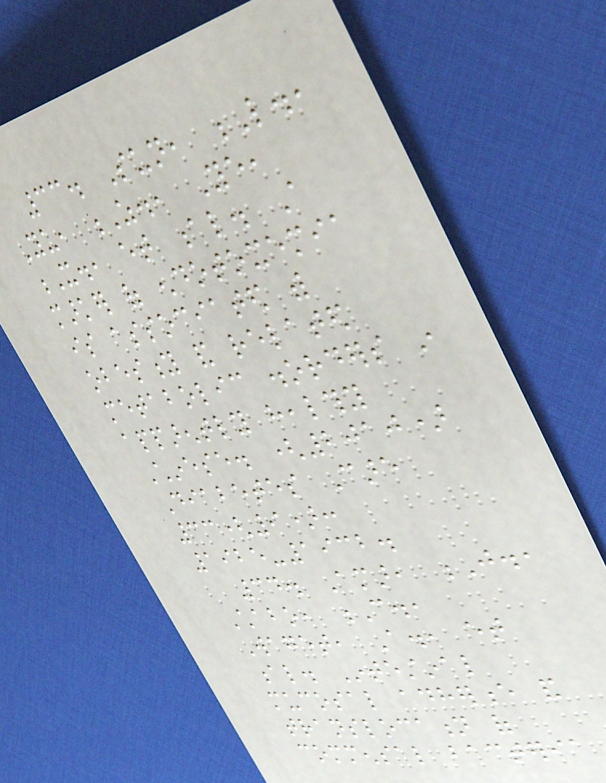33. Sun, L.,
Yu, Z., Ye,
X., et al. A
marker of endotoxemia
is associated with
obesity and related
metabolic disorders in
apparently healthy
Chinese. (2010)
Diabetes Care
33(9):
1925-1932.
34. Amar, J.,
Chabo, C.,
Waget, A., et
al. Intestinal
mucosal adherence and
translocation of
commensal bacteria
